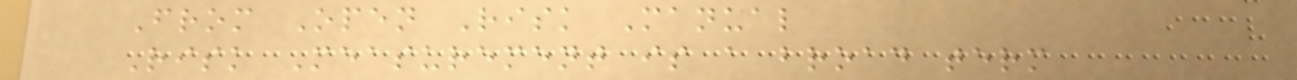From Open Risk Manual
Risk Measurement is a broad term
